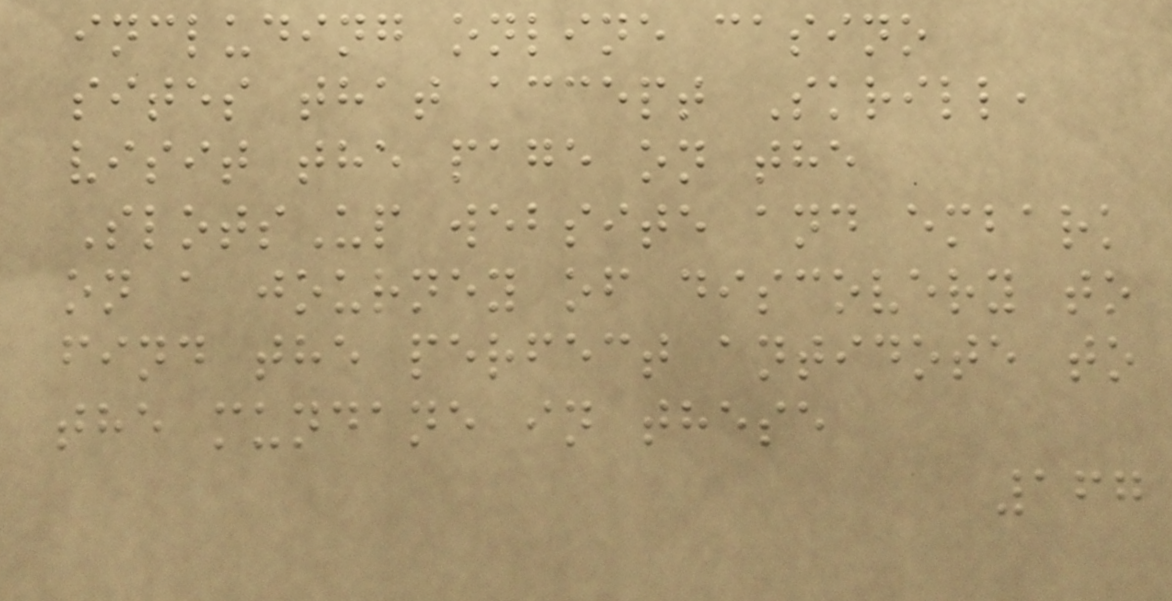including online casino
sites that accept Skrill,
visit the page on the
SlotsUp website and embark
on a journey of discovery to
find the perfect antidote to
the mundane in these
167
